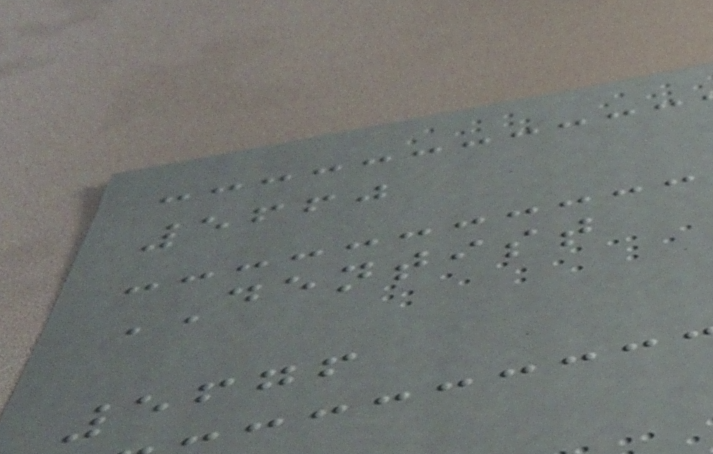5660
DENTIST
5676
